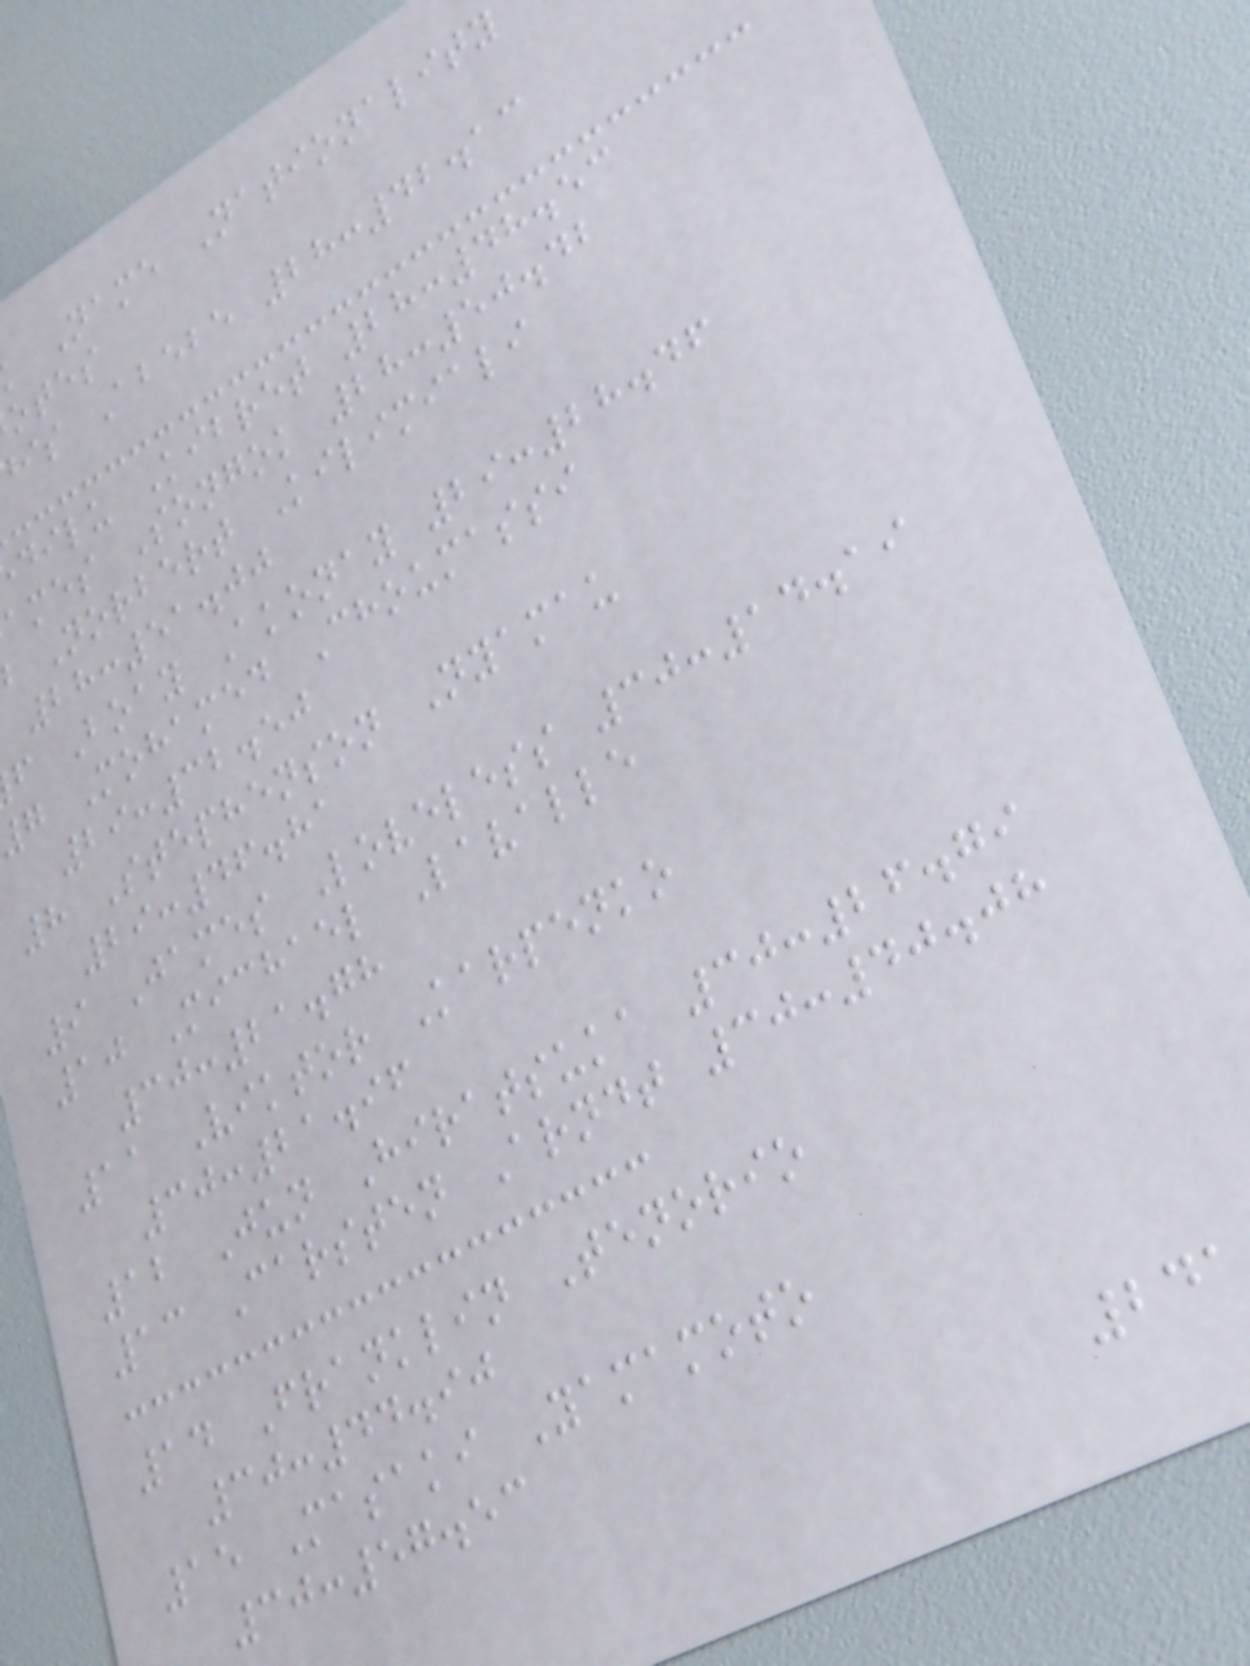Name Nationality
otes
is Abebe 28:42.13
dilu Kibret 28:48.53
ames Songok 28:50.42
Norbert Kilimiali
28:51.00
f Boay Akonay 29:28.46
g Mohamed Choumassi
29:32.50
8 Stephenson Nyamau
29:46.81
9 James Loveless 30:14.19
10 Michael Lavalle
30:21.78
11 Viktor Karpenko
30:21.96
12 Jun Hiratsuka 30:26.79
13 Carsten Arndt 30:40.08
14 Franklin Tenorio
30:44.90
15 Masaki Yamamoto
30:57.53
241
